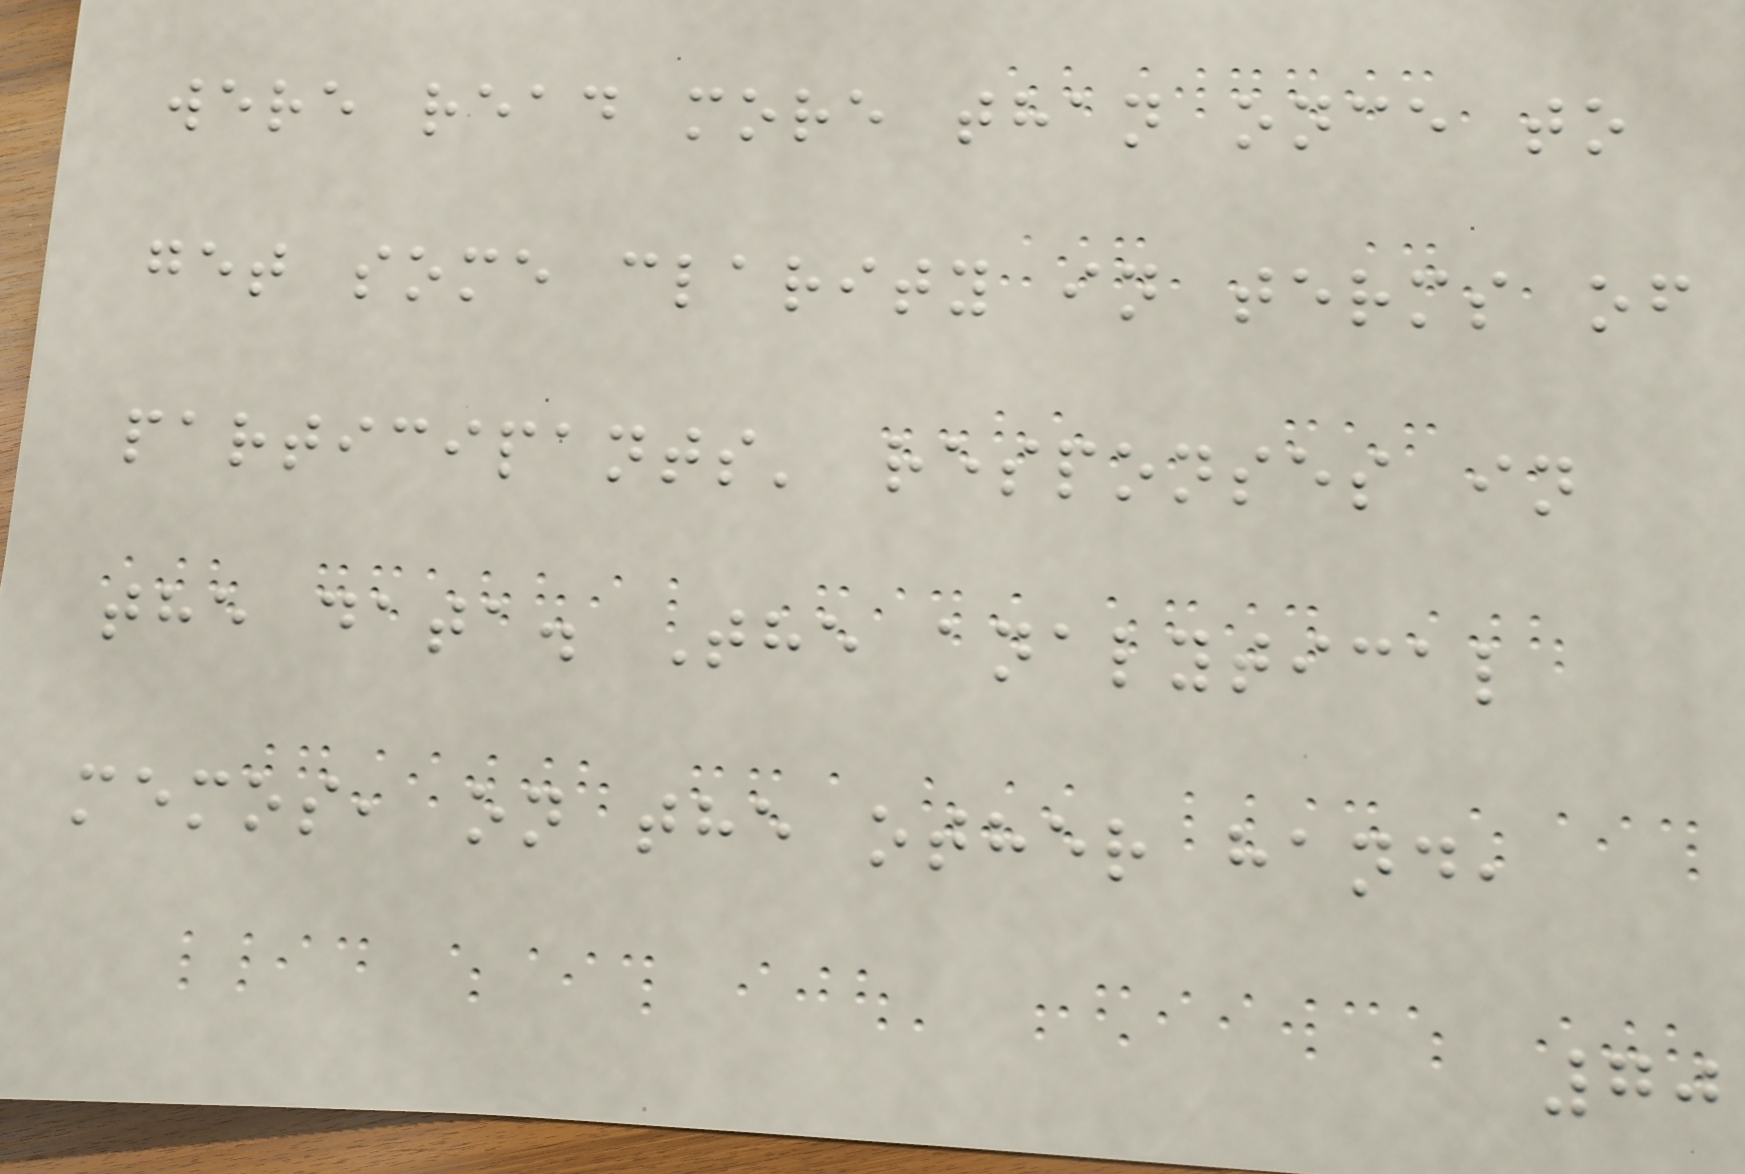were read more than once to
get some clarity in terms of
participants' responses in
the data. The analytical
memos, on the other hand,
70
